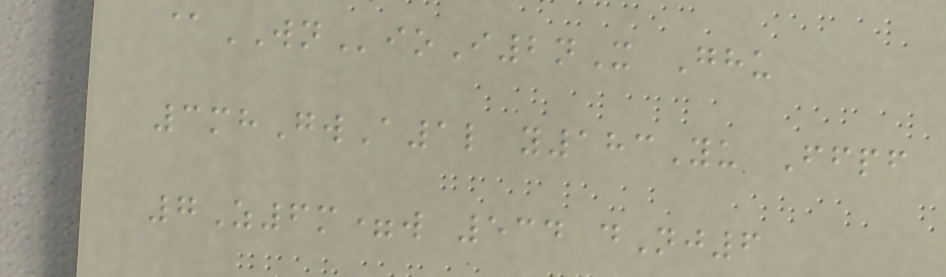@WNioI2nX Ghu
3mhGwA1l y183Yu Ffpf
7Z6m=w 534 dNj6
